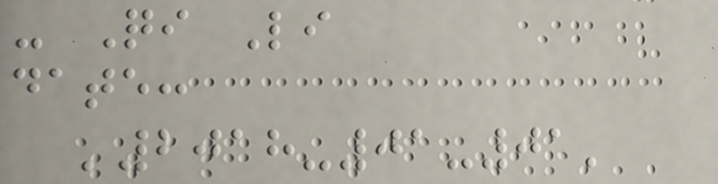- Qi Li
date:
'2018-01-01'
